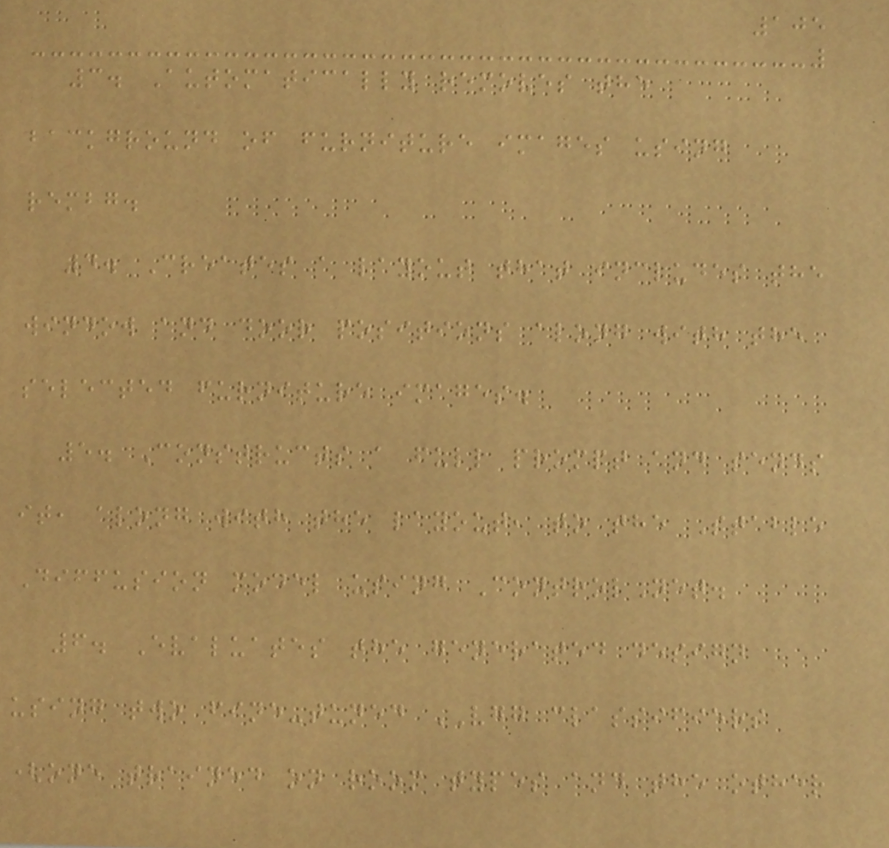105
3. Automatically removes the
background of furniture images using
rembg.
4. Creates a layout that includes the
window and door positions along with the
selected furniture images.
5. Constructs a full prompt and sends
it, along with the layout, to the Stable
Diffusion model using ControlNet.
6. Evaluates the generated design
using two fine-tuned VGG classifiers
(one trained on room types and the other
